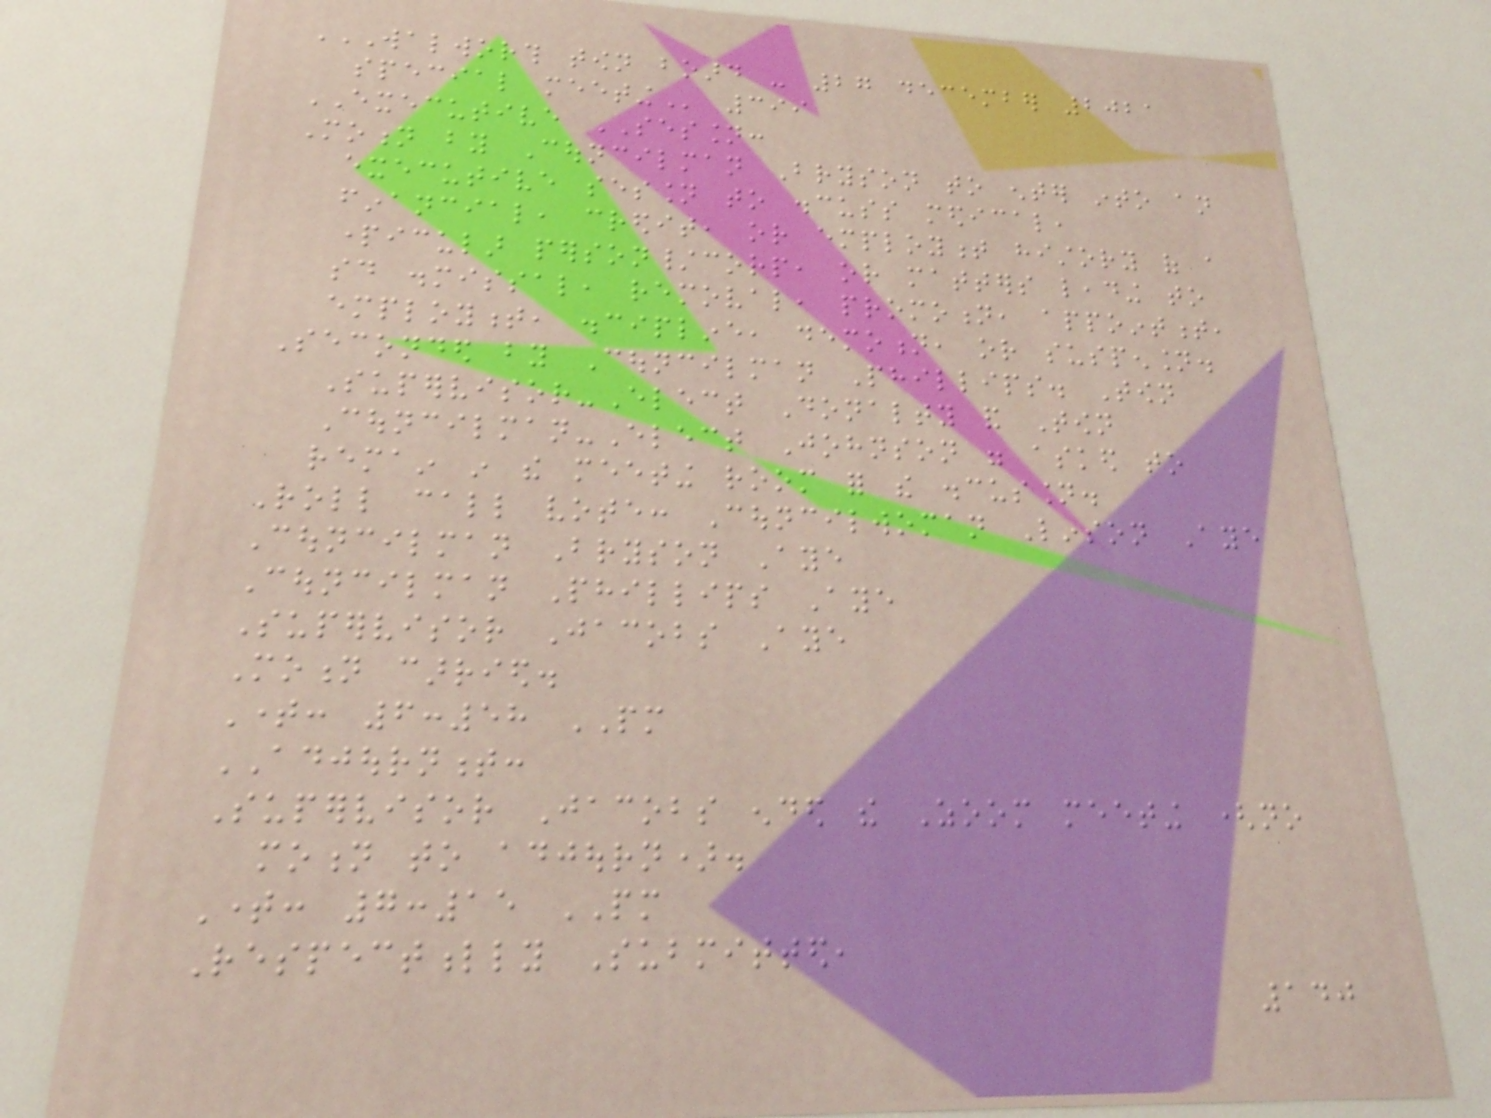WALWORTH TOWN BOARD - 27 DECEMBER 2021
SPECIAL MEETING 399
EXECUTIVE SESSION:
Motion by Councilman Bryson to enter into an
executive session to discuss medical,
financial, credit, or employment history of a
particular person/corp, or matters leading to
said dismissal, removal, promotion, appointment,
employment, discipline, demotion, or suspension.
Seconded by Councilman Phillips. Town
Supervisor-Elect Donalty and Town
Councilman-Elect Johnson were asked to
remain in the meeting room for the discussion.
Roll call vote: Councilwoman Linson Aye
Councilman Bryson Aye
Councilman Phillips Aye
Supervisor Jacobs Aye
Motion carried.
Time: 6:58 PM
ADJOURNMENT:
Supervisor Jacobs ended the Zoom meeting (no
motion to adjourn).
Time: 7:15 PM
Respectfully Submitted,
140
